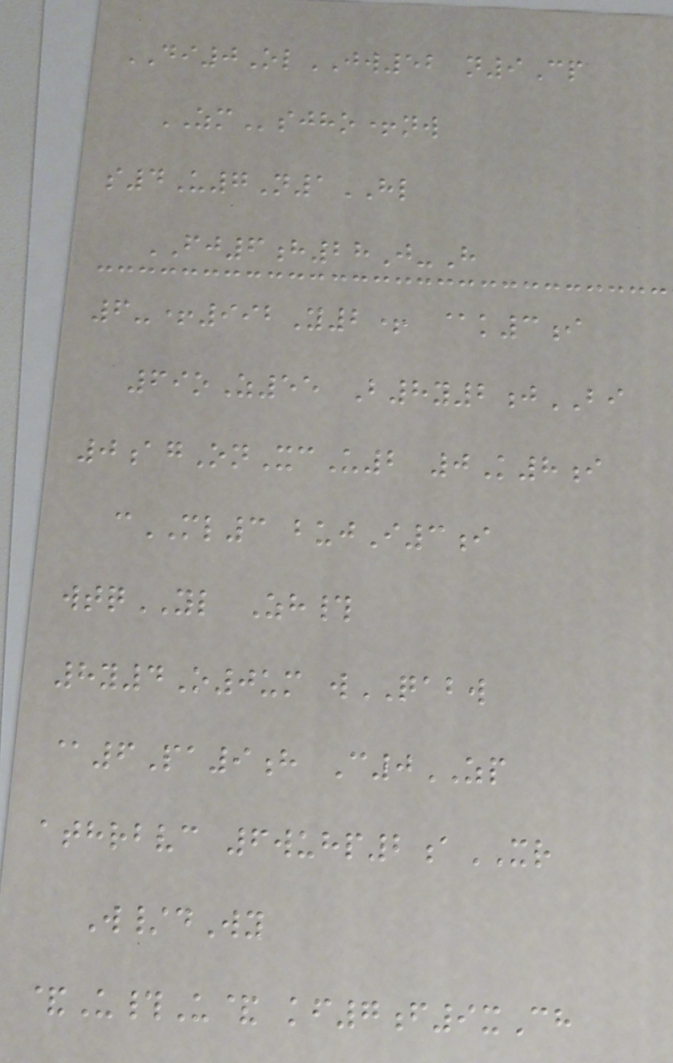DI0OlJW52 n9Cp
ZMsjho+nw
s4U7N1HL
FJ6h28J-H
6-+992Y2+ @k3i
69oZ55 B8y2jBI
0agOnXcU2 0K8i
cML3 bujI3i
wtqYL Zh#
8y4O0um wQABW
@6Pa9h C0ZP
athrbvc 6wuhp2aXR
W/dWy
&U#U& kf7f9xCh
